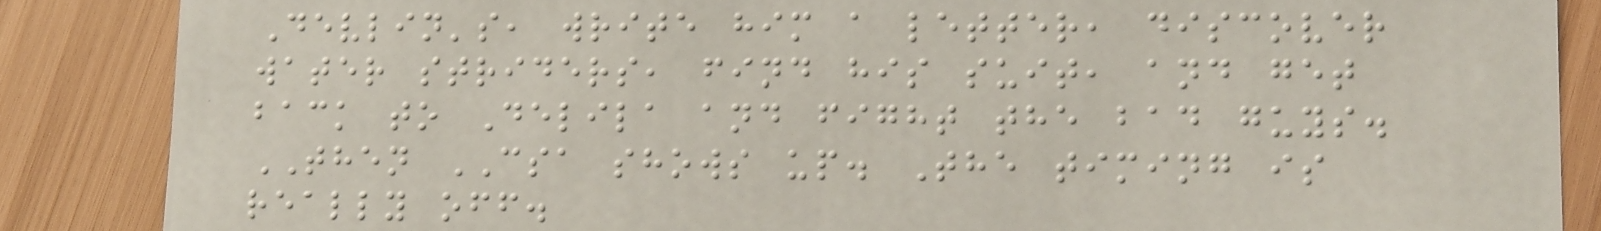Devlin's, write him a letter, discover
water striders, find his suit, and get
back to Delila and fight the bad guys.
THEN CSA shows up. The timing is
really off.
